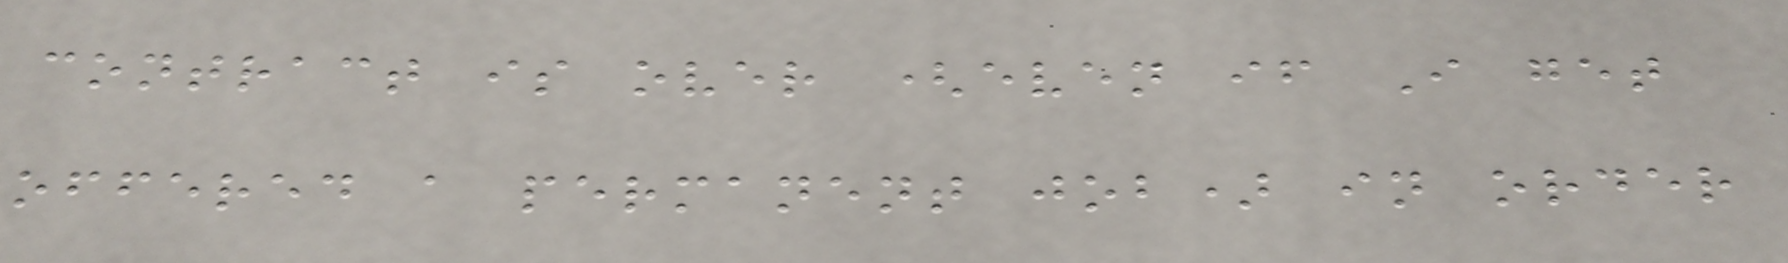contract is over (even if I get
offered a permanent job) in order
